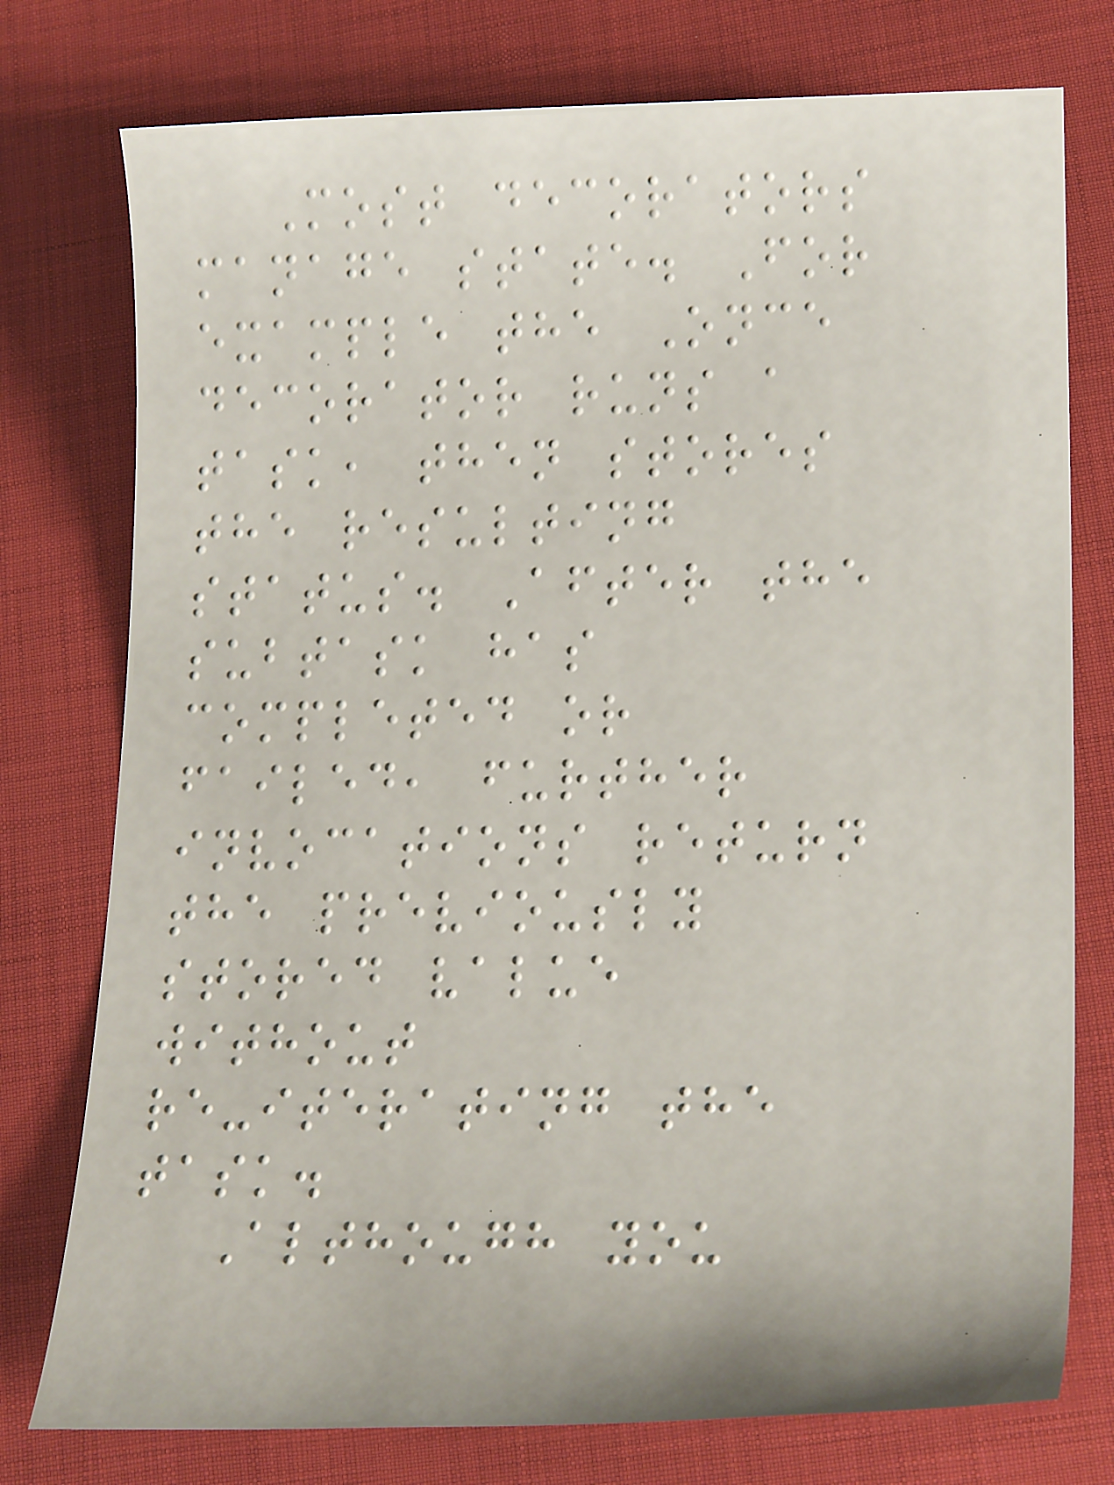Most decorators
manage state. For
example the Once
decorator runs a
task, then stores
the resulting
status. After the
subtask has
completed or
failed, further
invocations return
the previously
stored value
without
re-iterating the
task.
Although you
